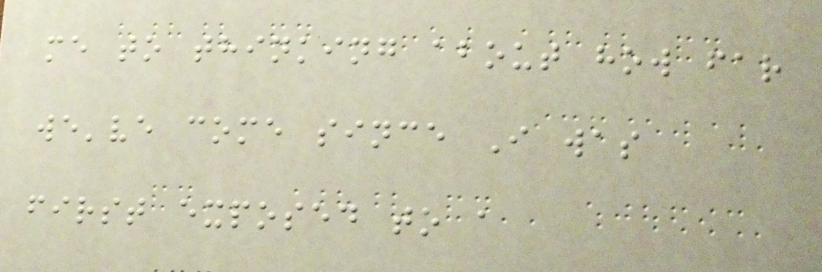me to thinking about how far
we've come since I was
first exposed to a
